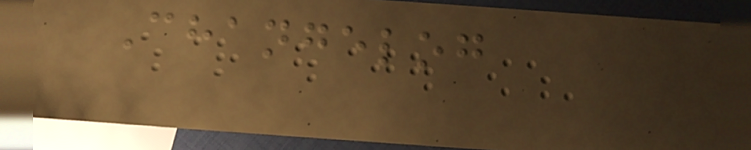Changelog
